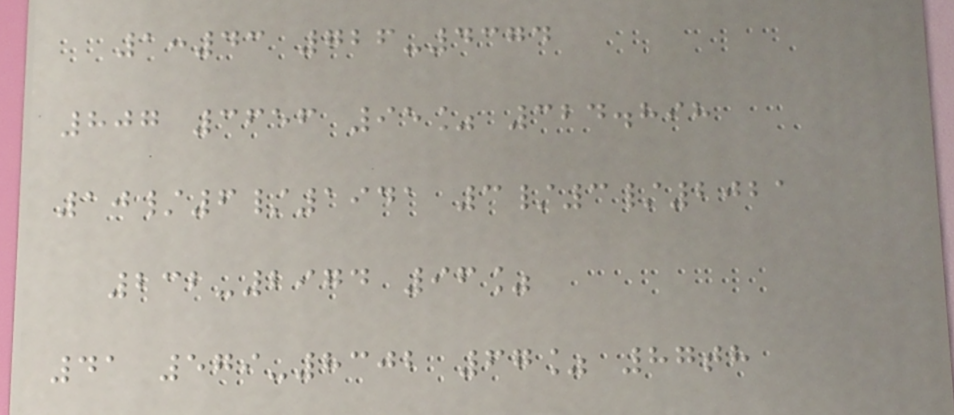1:43 726-4374
807 3656 95% 324.898
10/6/1941 3/3/2021
232-2974 96%
41 579-8302 67% 87th
